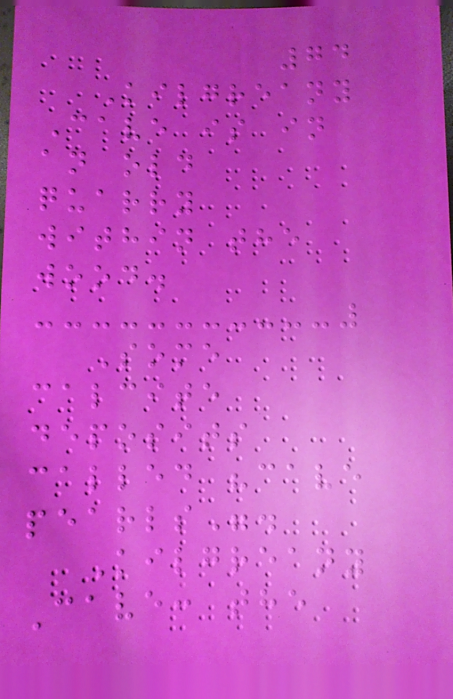74
Kilgreany
Cave is in
an old
quarry
within the
wood.
Some
calcite
deposits
called "cave
pearls".
Kilgreany
Cave: the
